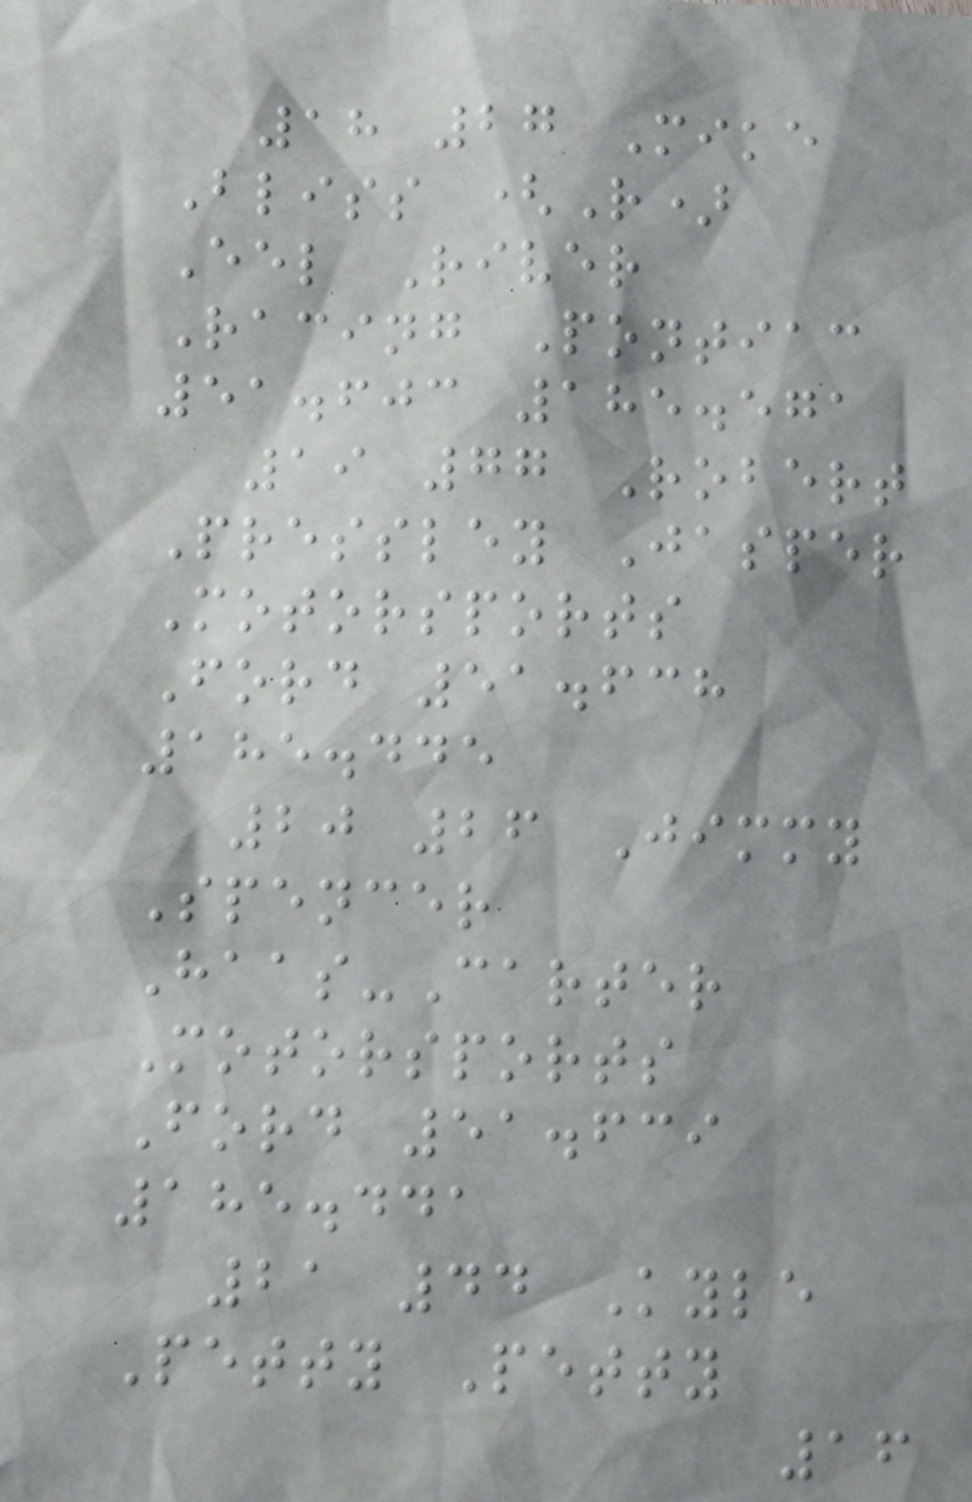18 27 Mike
Bliss (R)
Eel River
Racing Pontiac
51.603 185.571
19 77 Robert
Pressley Jasper
Motorsports
Ford 51.638
185.445
20 26 Jimmy
Spencer
Haas-Carter
Motorsports
Ford 51.639
185.441
21 44 Kyle
Petty Petty
16
